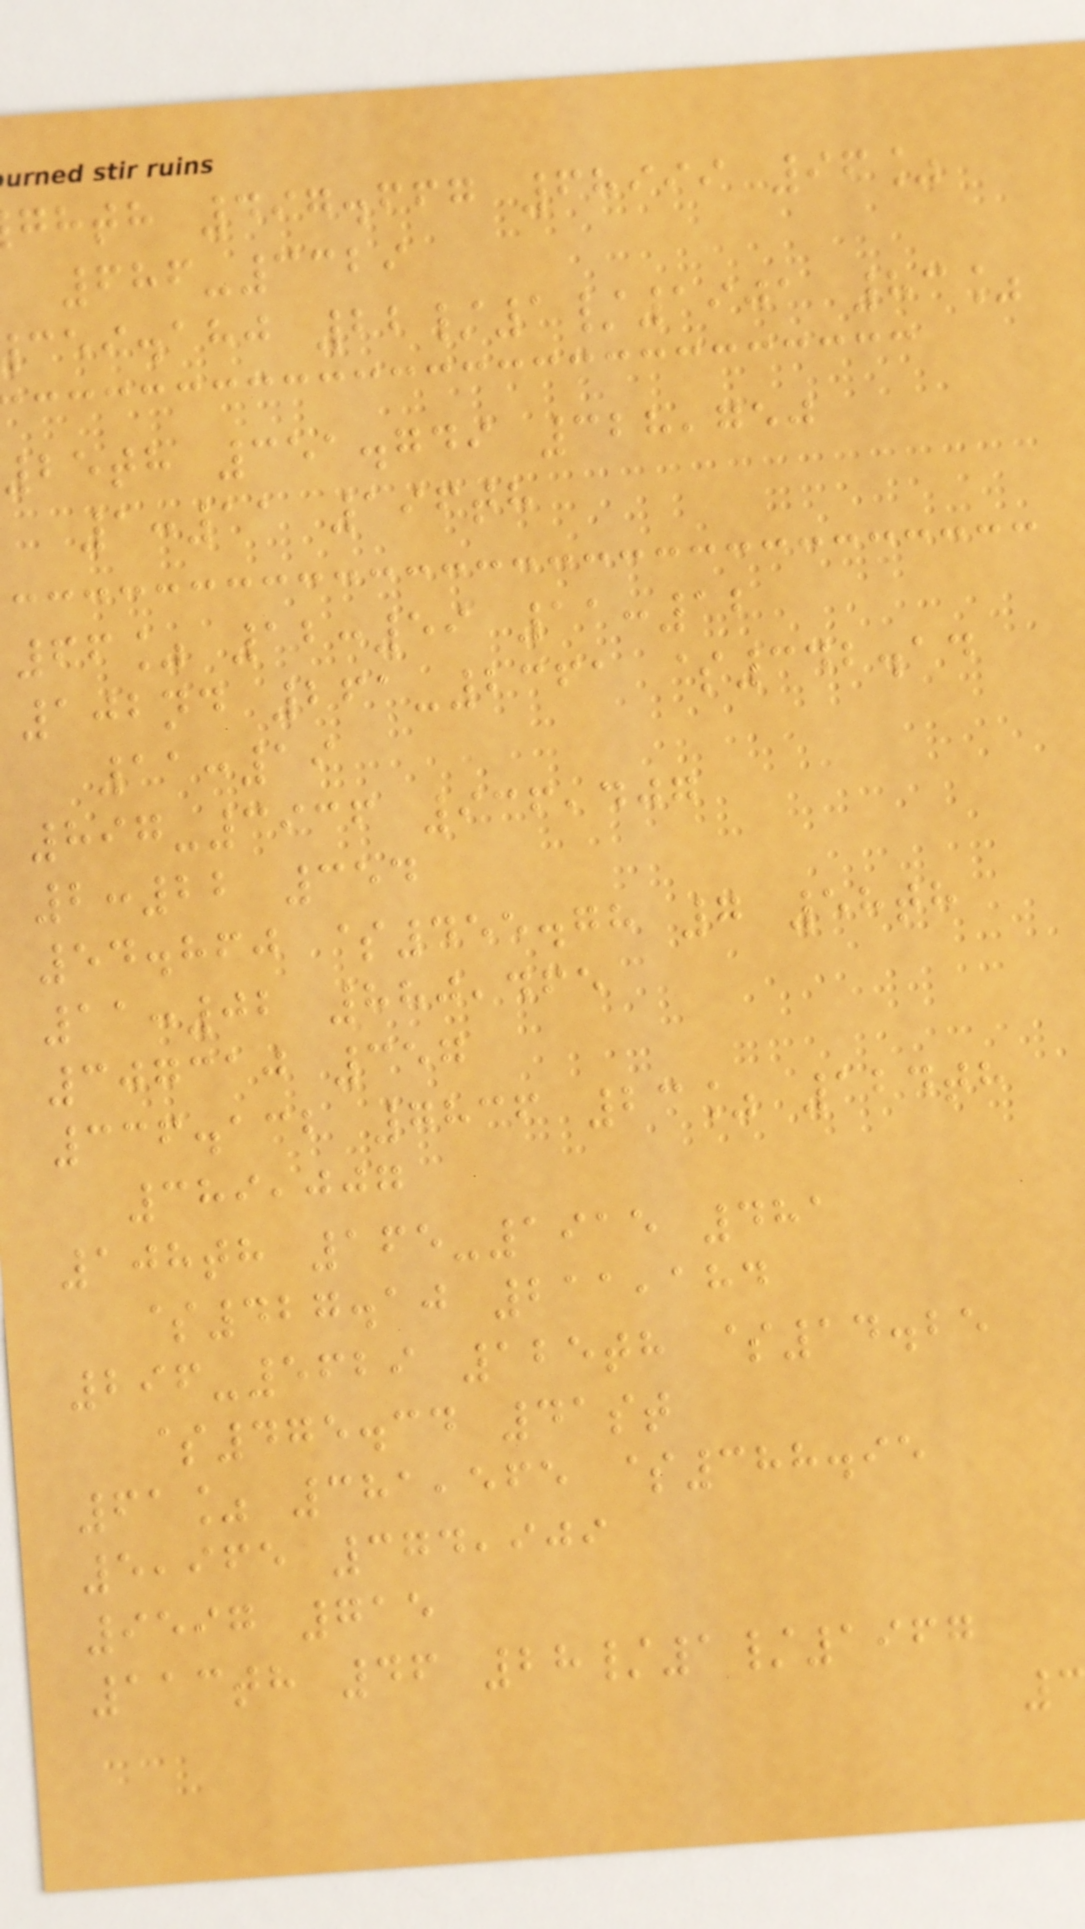ghth 497.667 68999 96%
686-3329
cei.ahj 22/1/1901 83%
25th 351.749 328,750
1:11 196th
66% 12:59 11:12
102nd 261-2361 $342.14
11:19
897-3936 936,407
2:22 354
54.860 $455.78 7 58th
11:02 880,465
307310 357
336.132 7836 23% 124th
389,007
108th 165-1915 481
$427.10 211,184
296-5629 125th $14.25
$475.34 41st
61% 381,565 $388.95
5,965 374,909
9597 715
113th 46 28/1/1967
